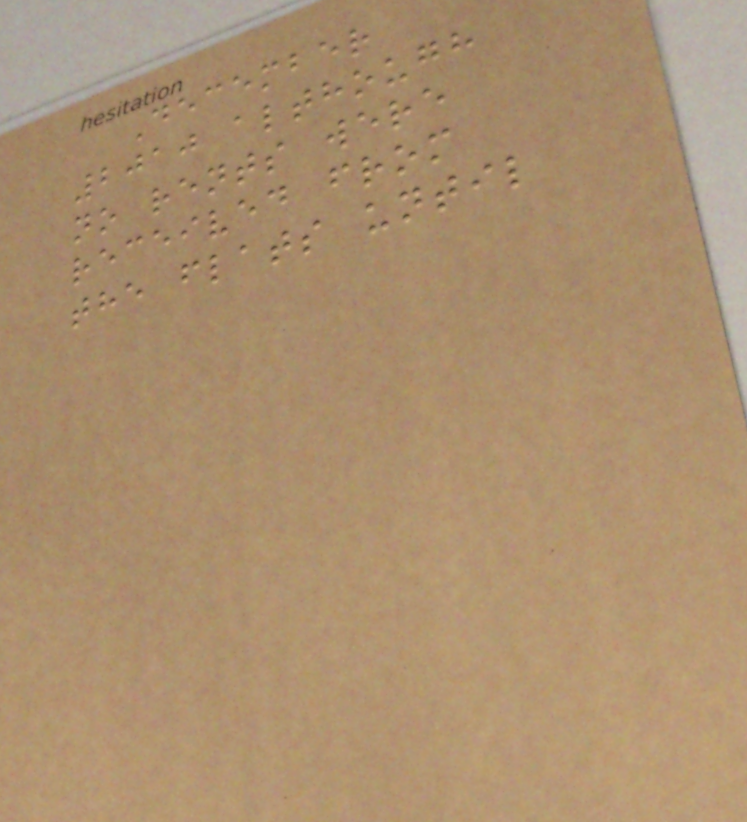December
2010 although
no rents were
received from
the flats until
